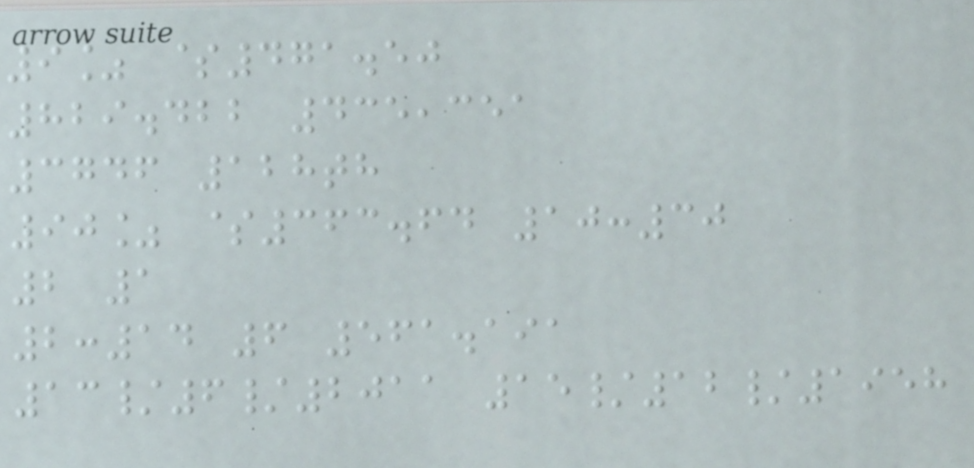9% $471.50
829.422 435,351
3746 128th
90% $363.64 10:30
2 1
2:14 6 561.191
13/6/2011 15/12/1958
